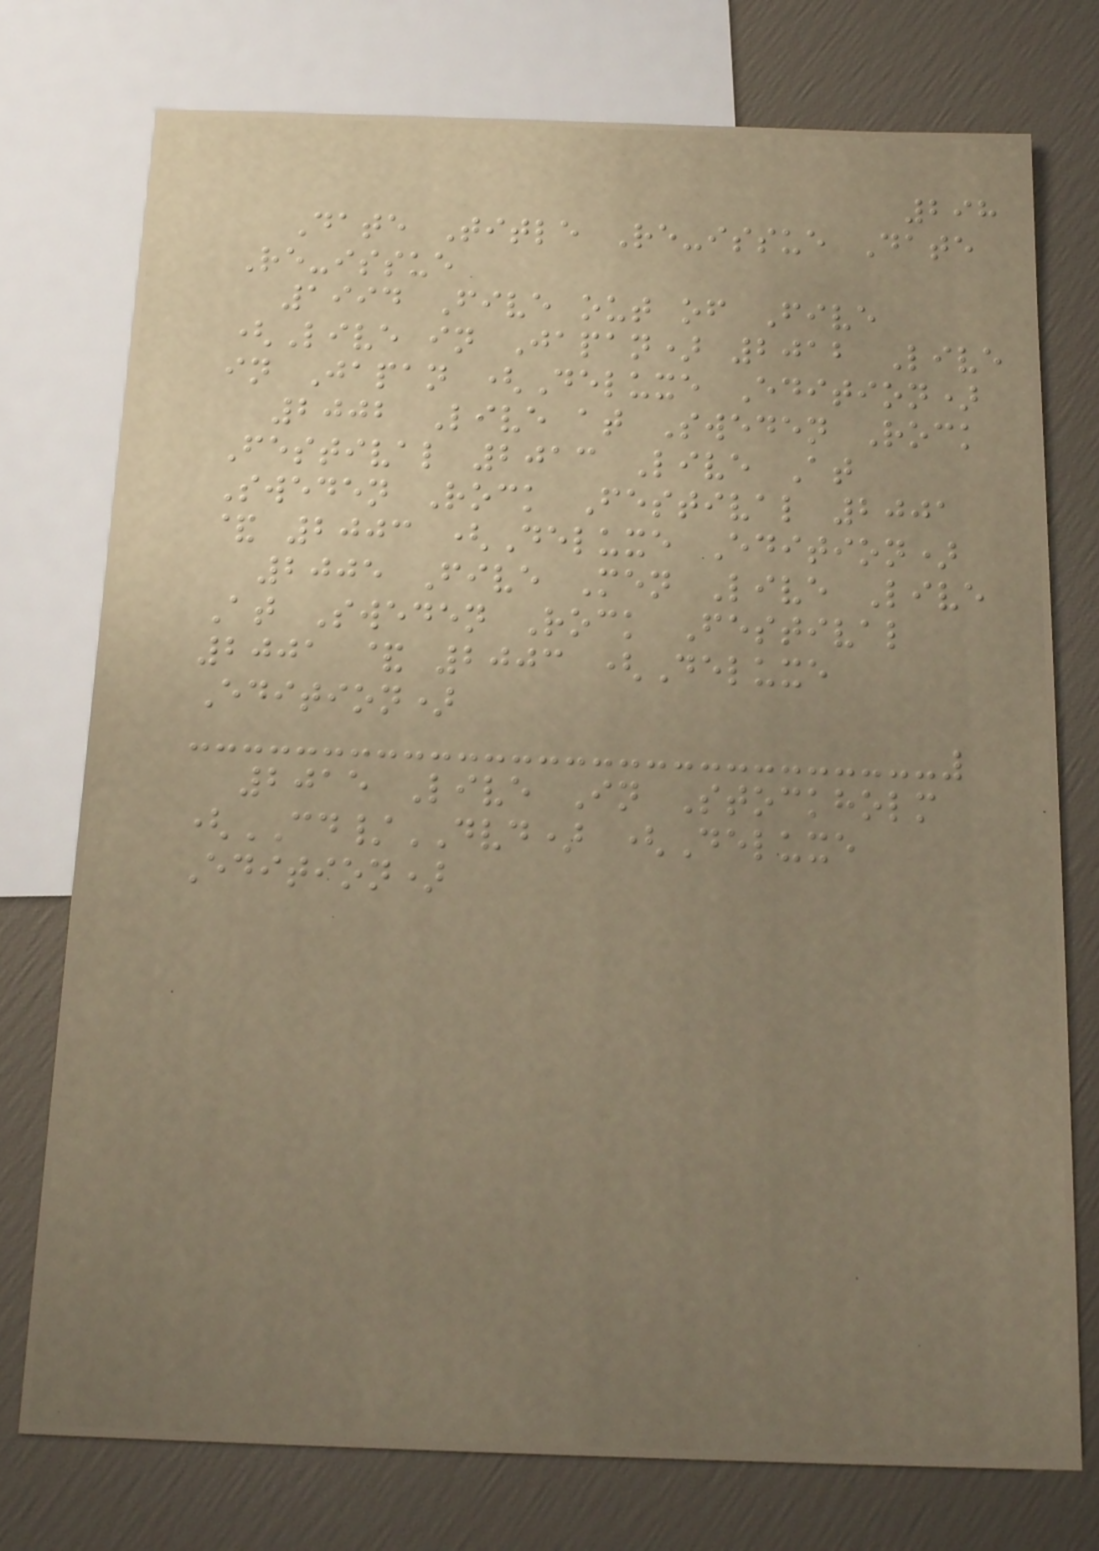298
Date Title Re-issue Date
Re-issue
1994 Five out of Five
(Live in Japan) 2012 Live
in Japan (Deluxe Edition)
2002 Live at Sweden Rock
Festival 2013 Live At
Sweden Rock Festival 2001
& 2003 (Deluxe Edition)
2005 Five Men Live Live
At Sweden Rock Festival
2001 & 2003 (Deluxe
Edition)
2015 Live In Stockholm
(CD/DVD) (Deluxe
Edition)
